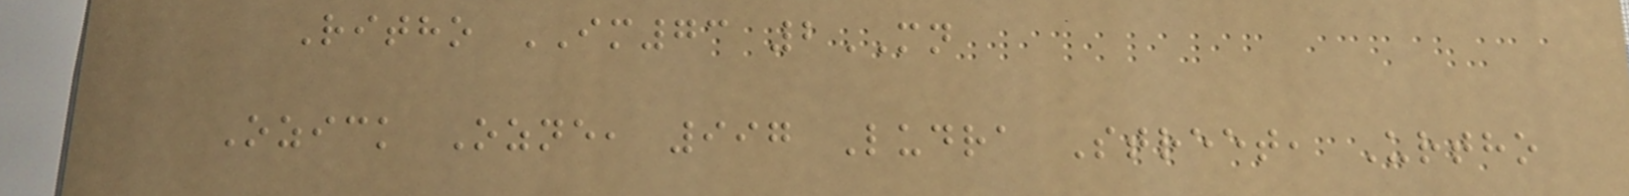Ritho IM73 2MN
Ozick Ozne, 997 Ludra Street, Urtho
